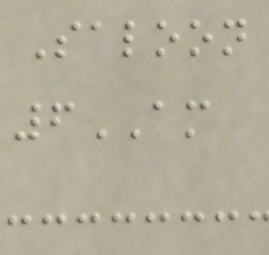Saloon
6AM
